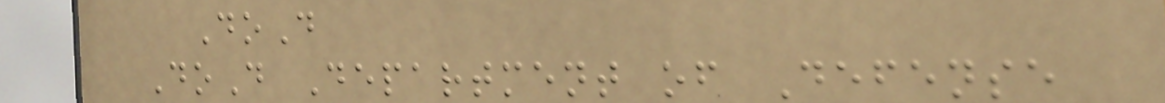DoD
DoD Department of Defense
